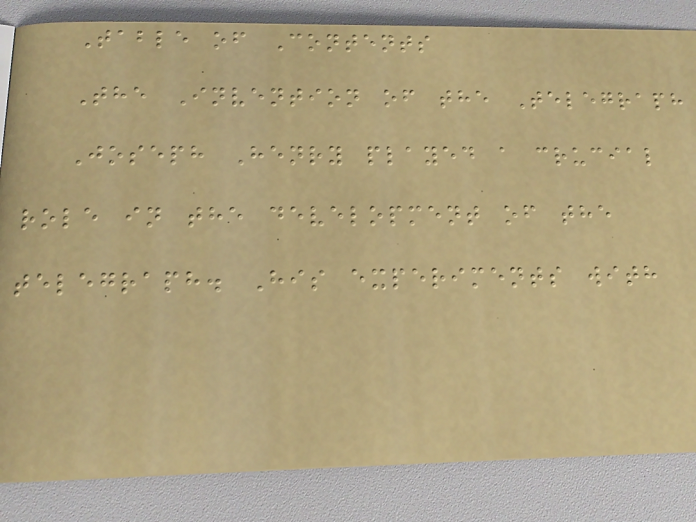Table of Contents
The Invention of the Telegraph
Joseph Henry played a crucial
role in the development of the
telegraph. His experiments with
